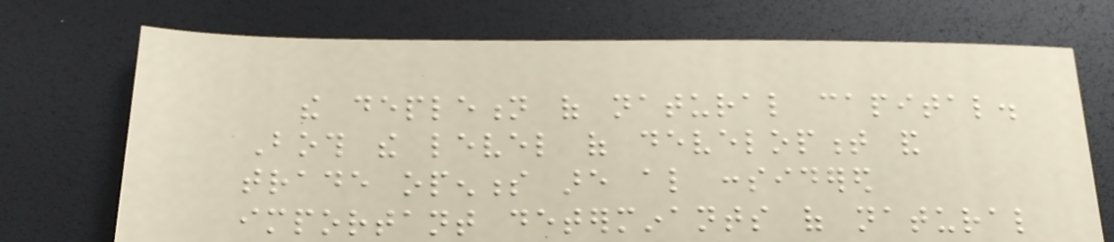the depletion of natural capital.
Both the level of development and
trade openness are also considered
important determinants of natural
